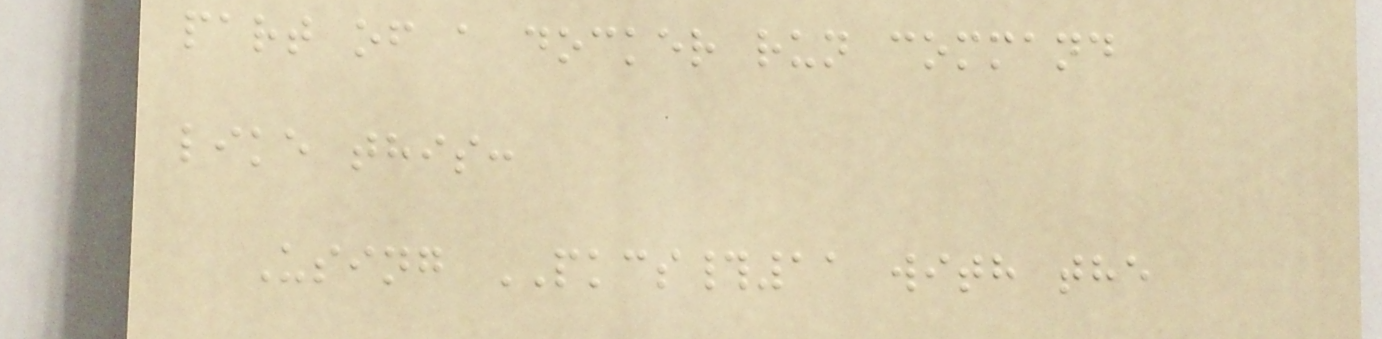part of a docker run command
like this:
Using PKCS#11 with the
